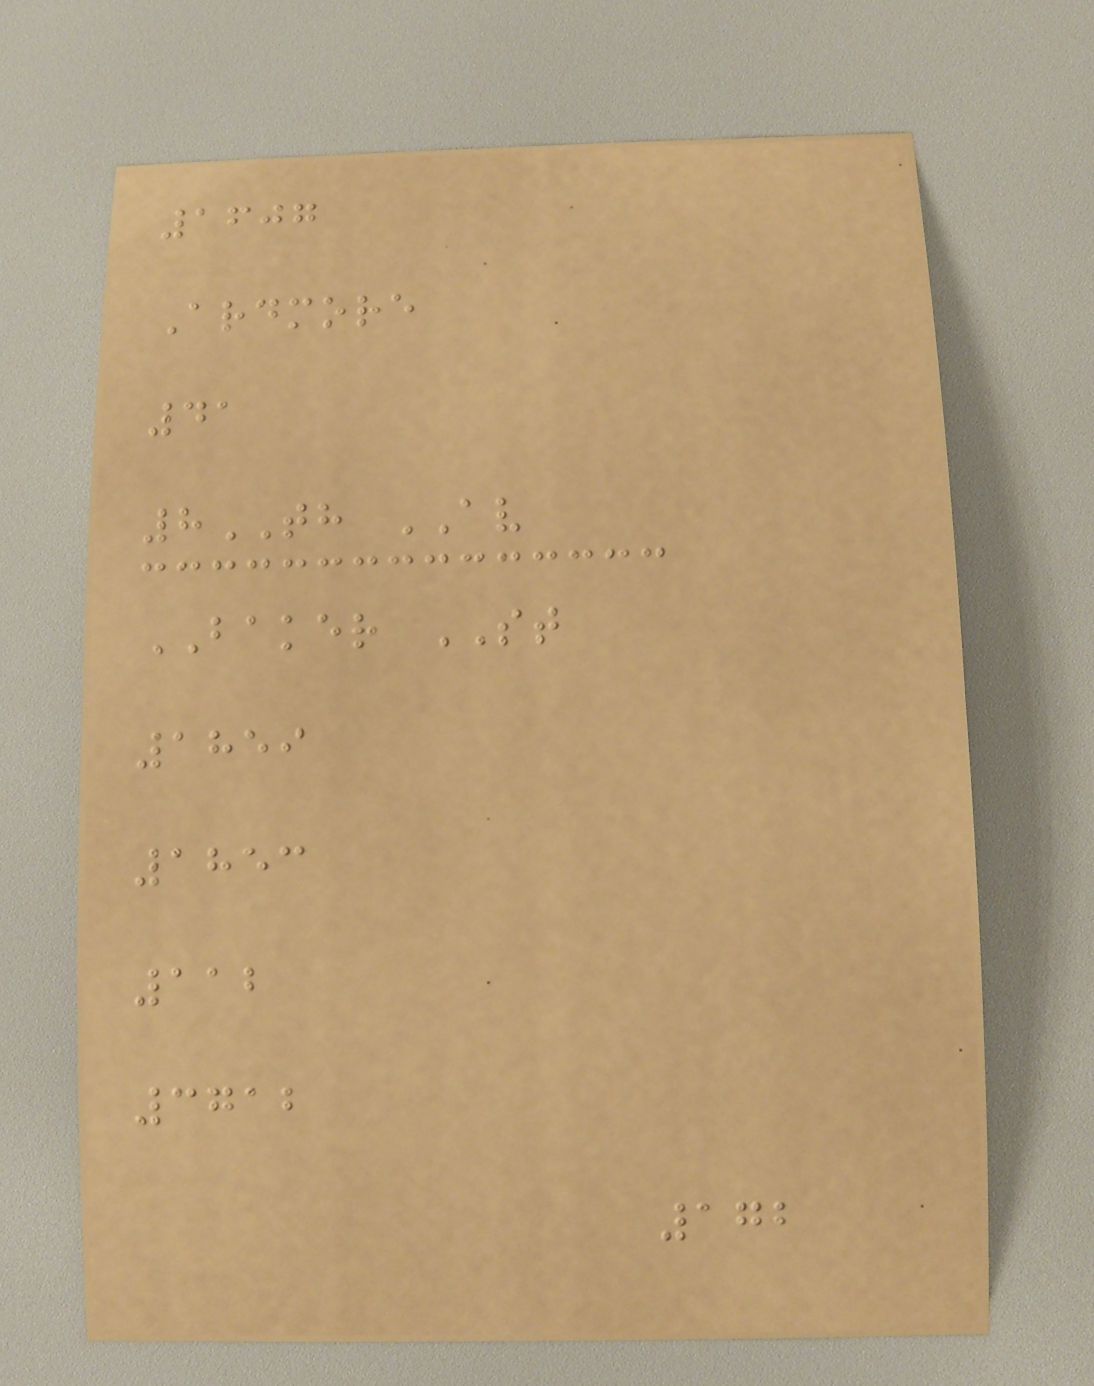1607
Ardmore
41
8TH AV
BAKER ST
1859
1853
112
3712
172
